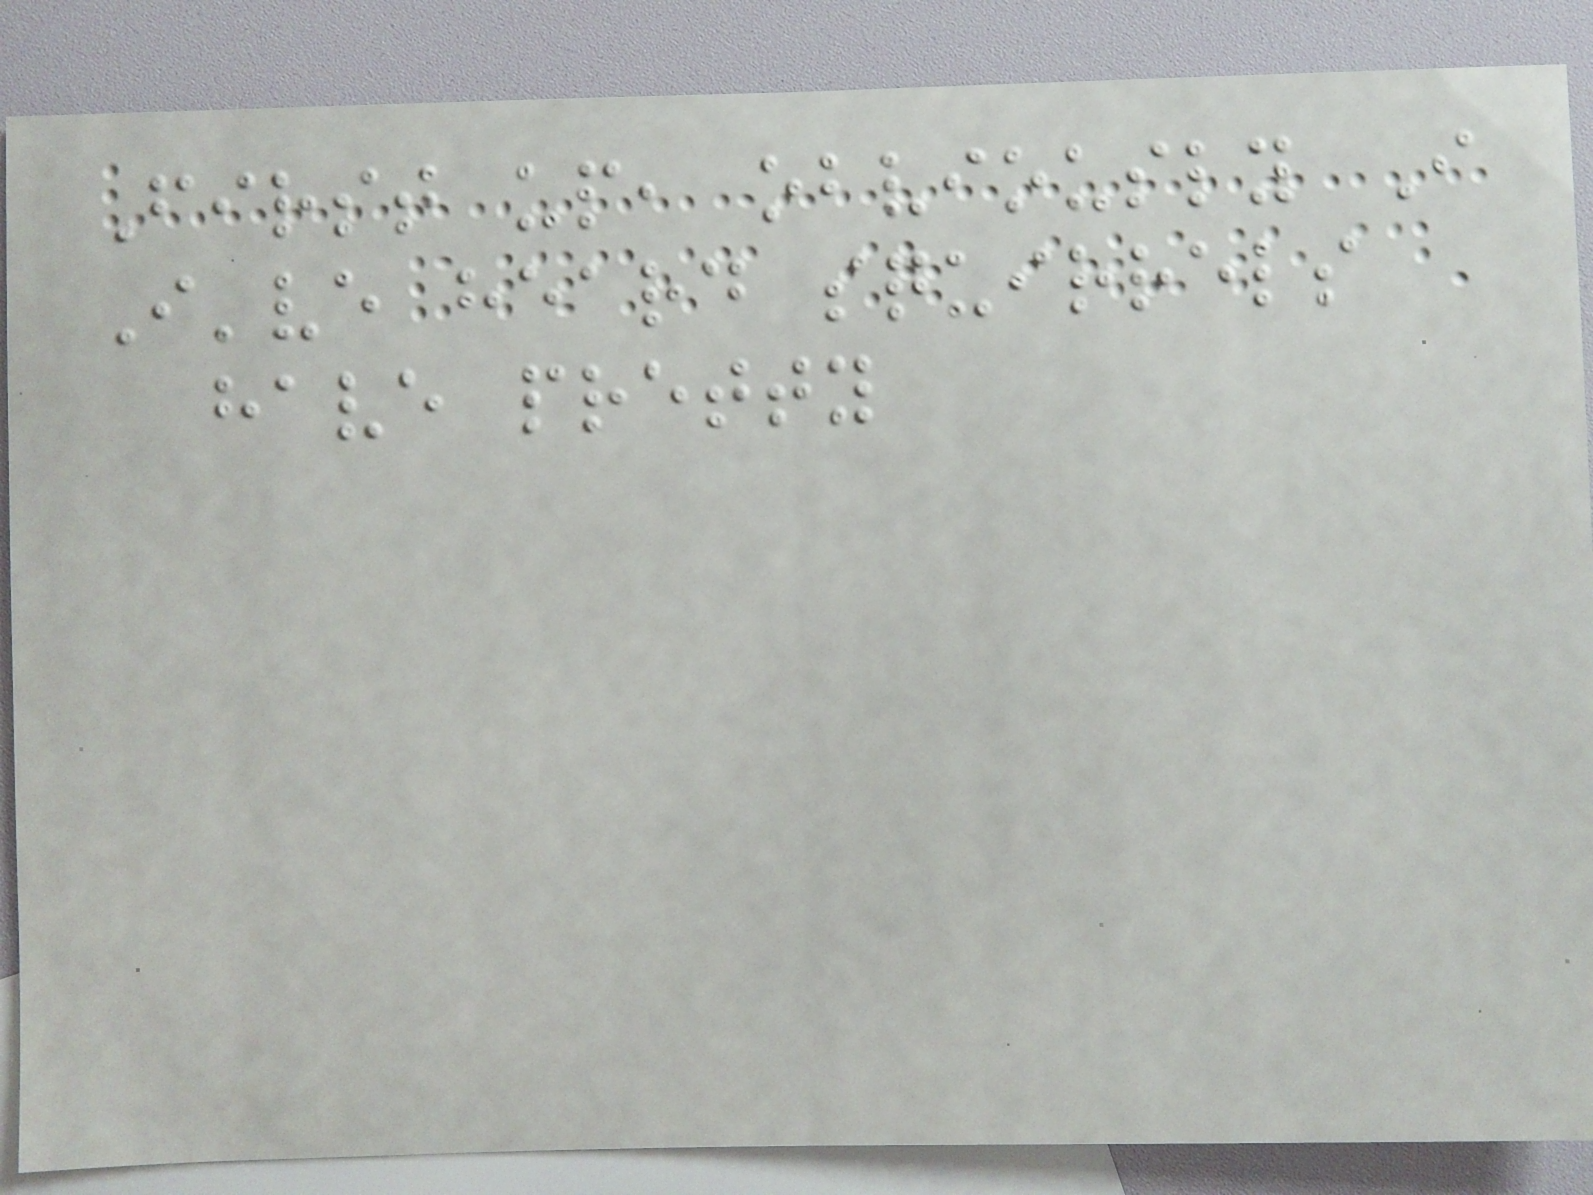First up, obviously I
I've heard squirrels
have pretty
